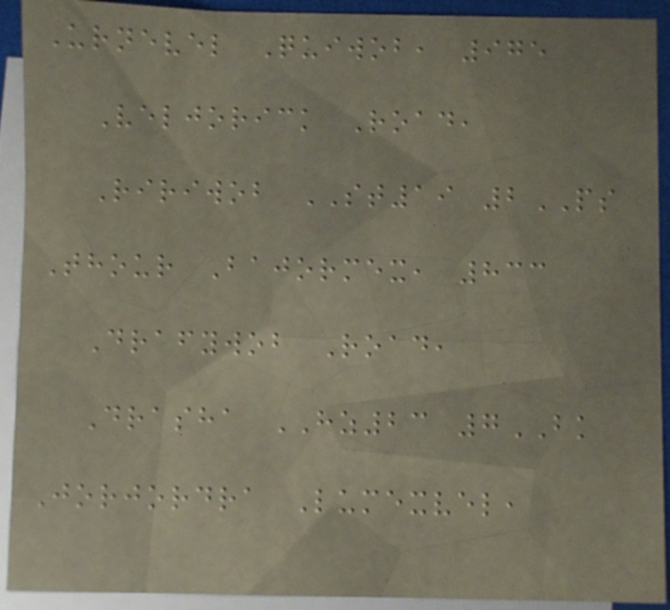Urnevel Quiwob, 975
Veljorick Road,
Ririwob ST19 2PS
Thour Bajormex, 833
Drafywob Road,
Drasha HZ23 7BK
Jorjordra Lumexvel,
